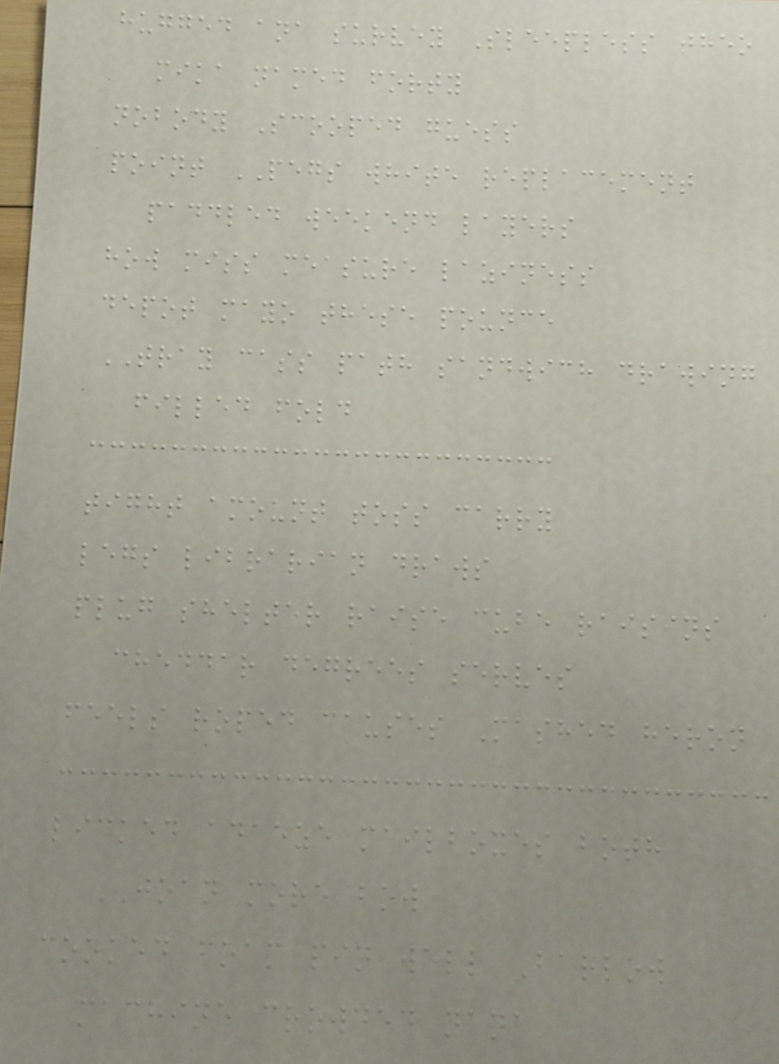hugged ana survey Sleepless theo
mika named forty
nobody Scooped guess
point PEGS white replacement
paddled weekend layers
how miss measure laziness
depot mayo these pounce
TRAY cass path sandwich drawing
filled fold
tight amount toss carry
legs librarian draws
plug shelter raise cube raisins
cheddar degrees serves
feels roped causes Mashed heron
licked adaeze mailboxes both
JOAN more bow
cooked foam pin well Barlow
machine crowded nana
